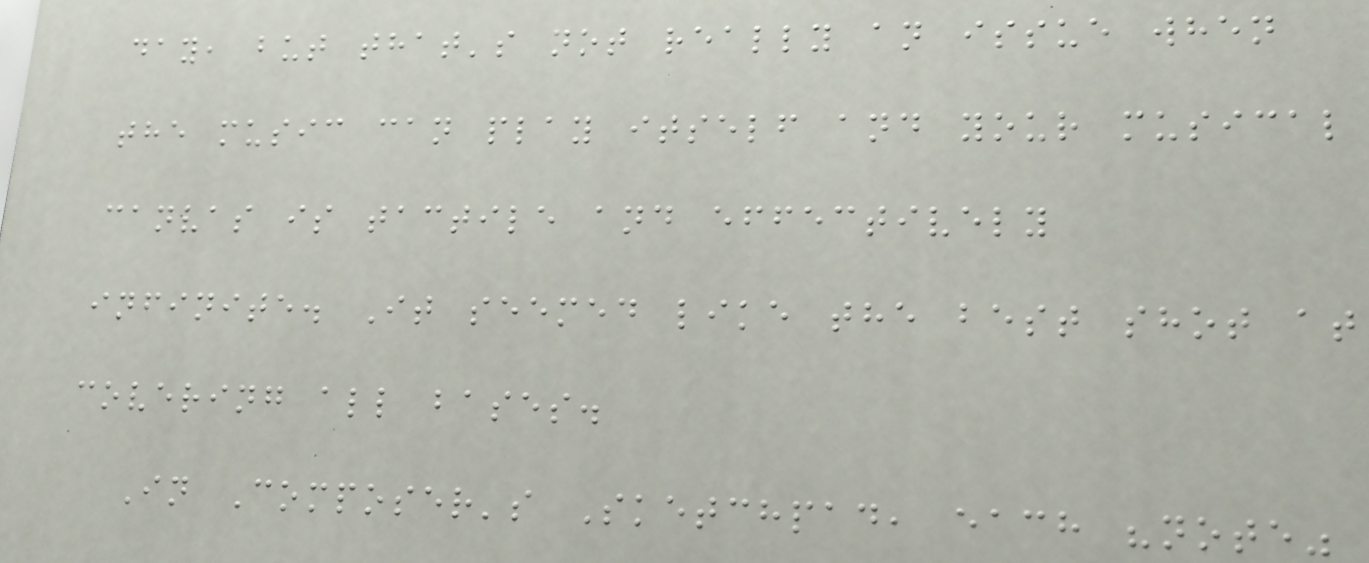day, but that's not really an issue when
the music can play itself and your musical
canvas is tactile and effectively
infinite. It seemed like the best shot at
covering all bases.
In Composer's Sketchpad, each "note"
